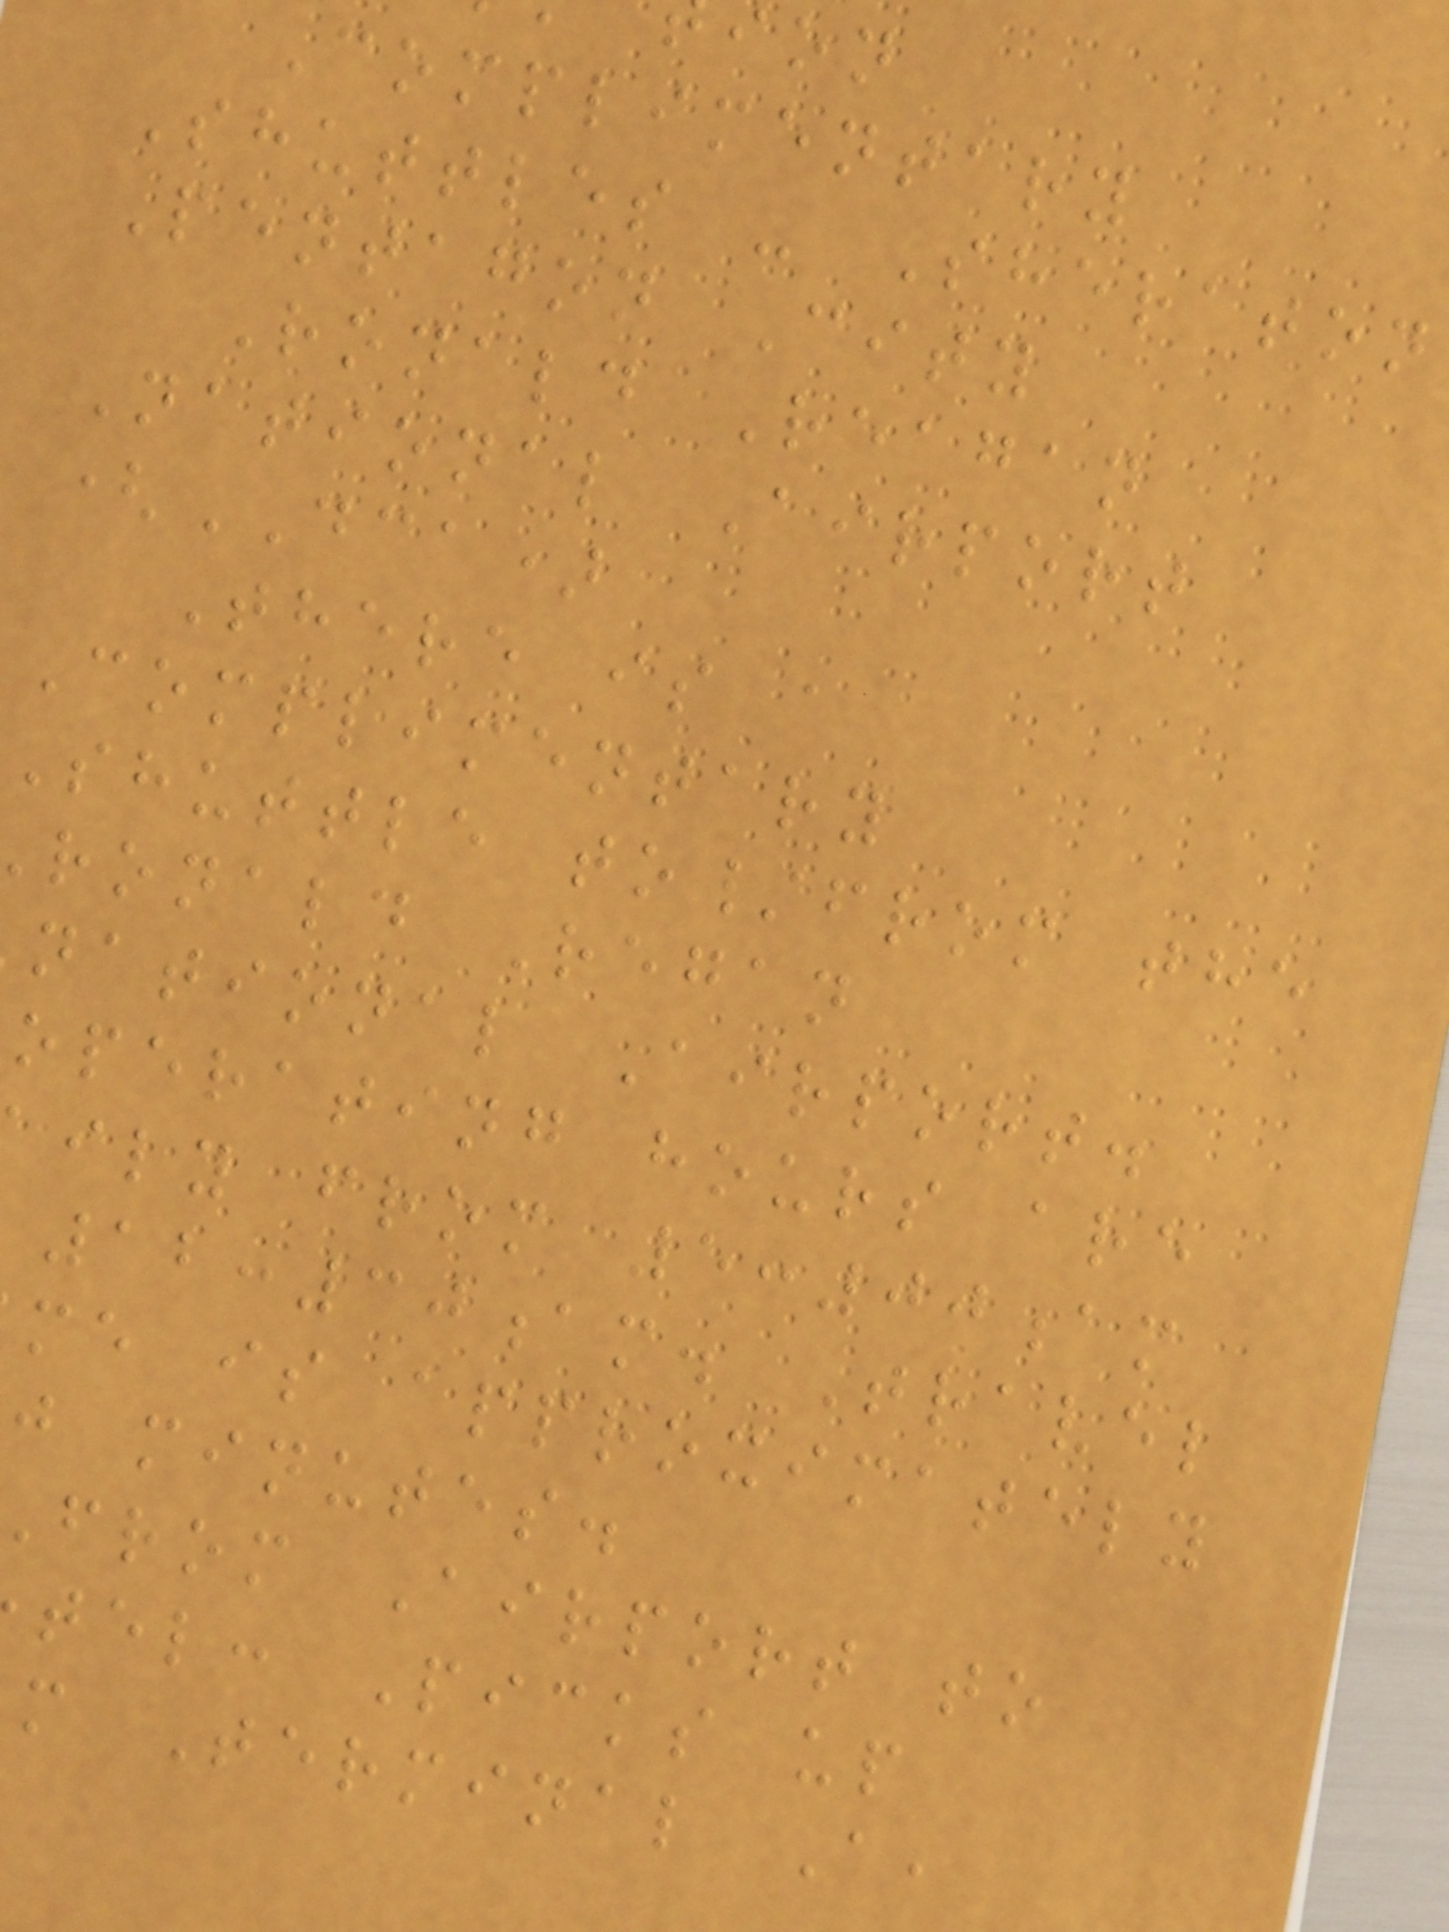Complimentary
Shuttles - Sheraton
Pentagon City
Ronald Reagan
National Airport
(DCA)
There is a
Complimentary
Shuttle to/from the
ronald Regan
national Airport.
operating hours are
ily from 5:00am
12:30am. Travel
me is approximately
j minutes.
from Airport to
tel: Picks up
m Terminal A,
